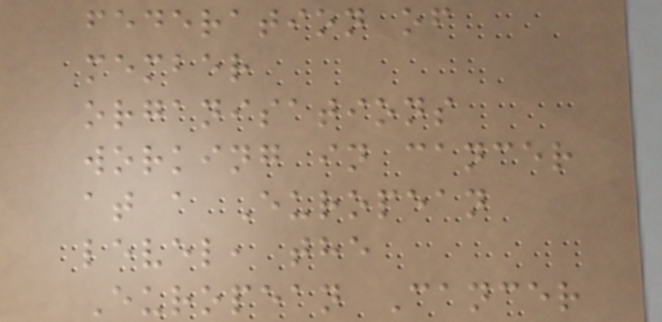federation of
member
organisations
working in cancer
at a European
level, the
European Cancer
